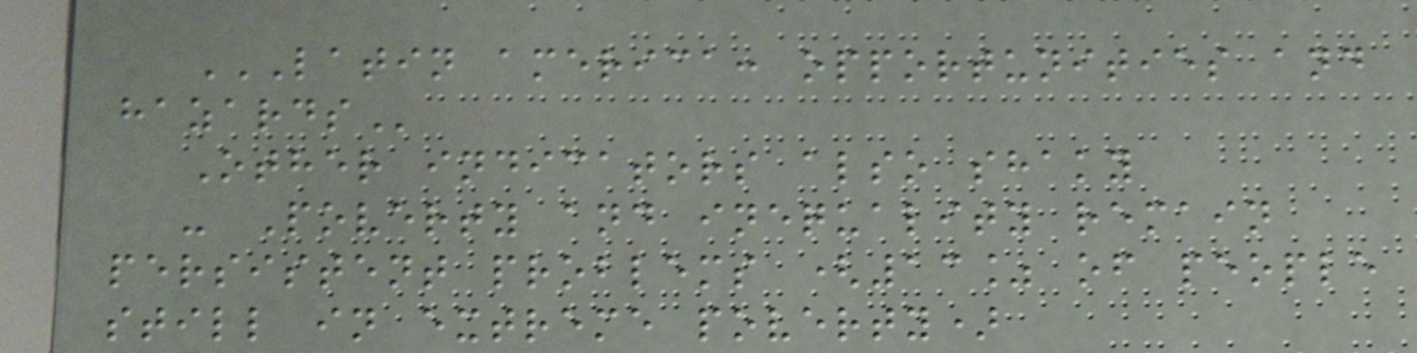LATIN AMERICA: OPPORTUNITIES AND
HAZARDS
Other indicators also shaky
- Poverty and inequality remain
persistent problems (13% of people
still in extreme poverty)
